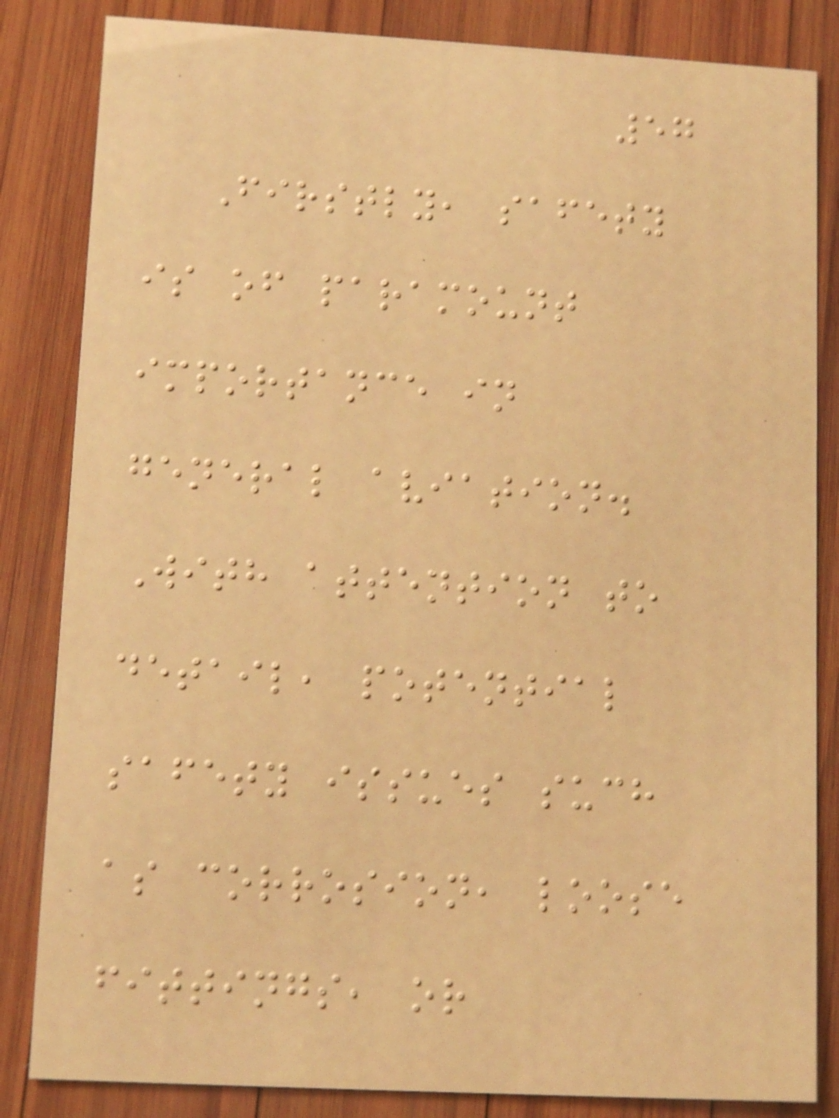57
Firstly, safety
is of paramount
importance in
general aviation.
With attention to
detail, potential
safety issues such
as corrosion, loose
fittings, or
